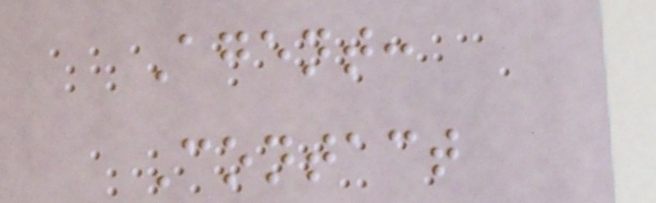Agent:
Contact
